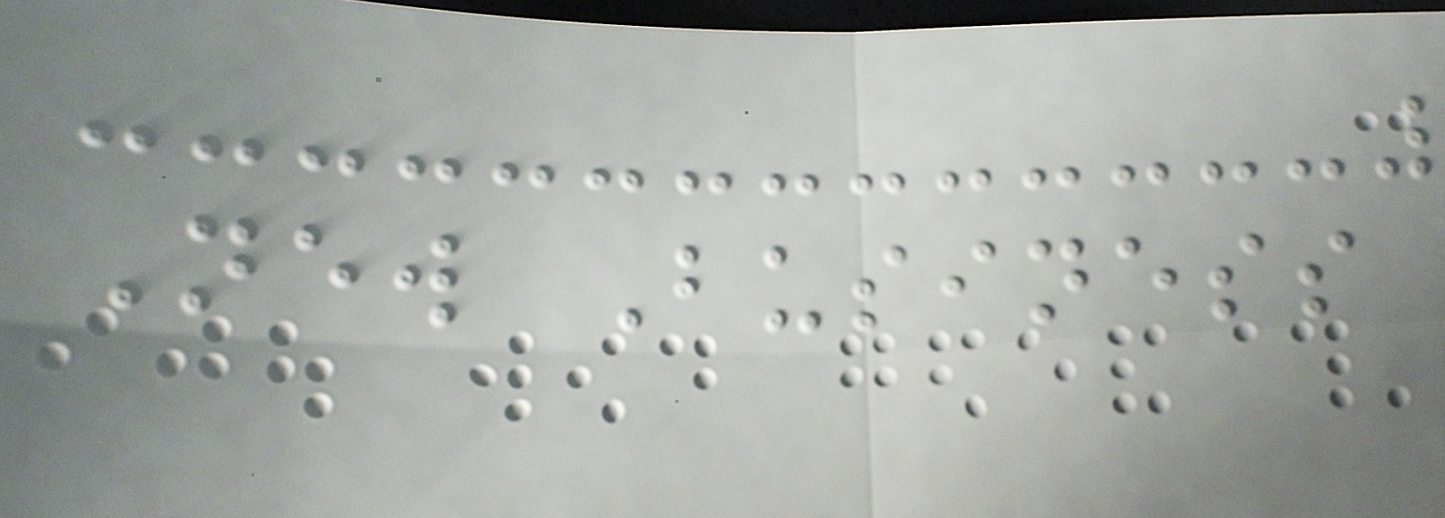New Business
